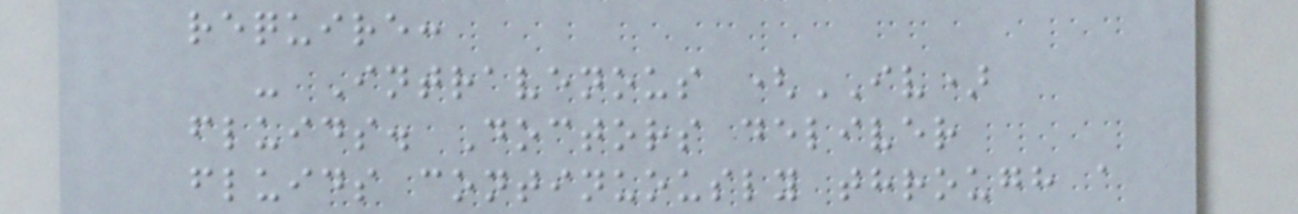require:
- Intravenous (IV)
fluids. Doctors deliver
fluids continuously through a
